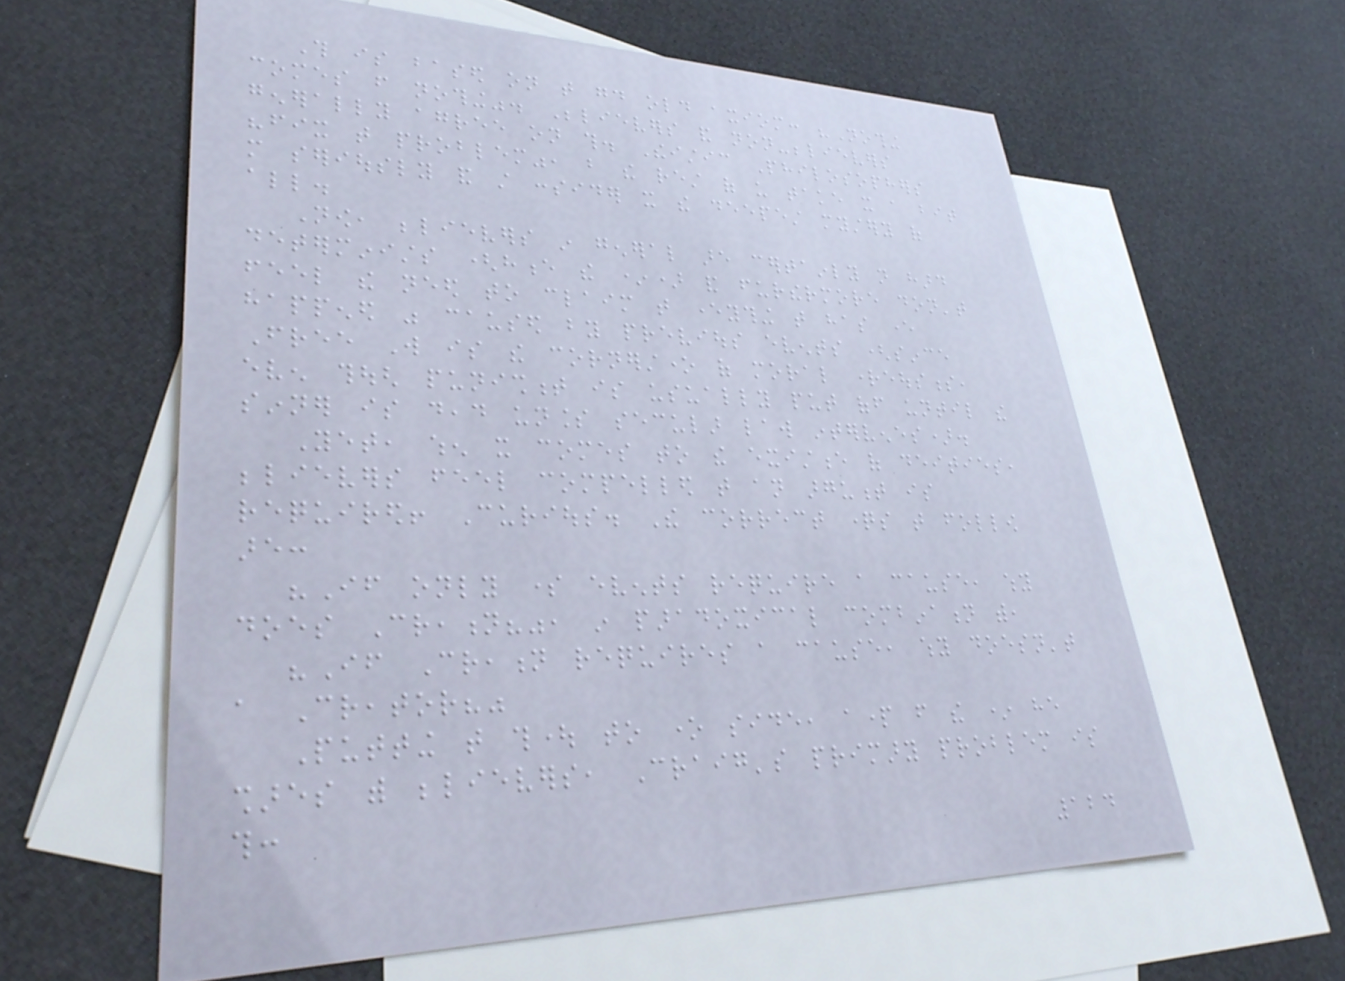This is based on that good old axiom: "Nothing
comes from nothing". Believers and non-believers
generally agree on this. Theistic Philosophers
"fix that problem", but the rest of us take it a bit
more seriously and still consider it the deepest mystery of
all.
Now, believers in general are certainly not hard
determinists (hence the *) and furthermore don't
feel the need to claim that everything that has ever
happened was caused by previous events (since
Free Will is the cornerstone of moral righteousness,
even though punishment is usually put off until the
sinner is dead unless secular law intervenes).
Yet, when it comes to the existence of deities,
believers feel compelled that an argument is
required! Curious. The correct questions that follow
are:
"If only some events require a cause, why
does Creation?", in paradoxical combination with,
"If Creation requires a cause, why doesn't
a Creator?"
Putting that thought to one side, apart from the * he
shares with believers, Craig's primary problem is
this:
124
